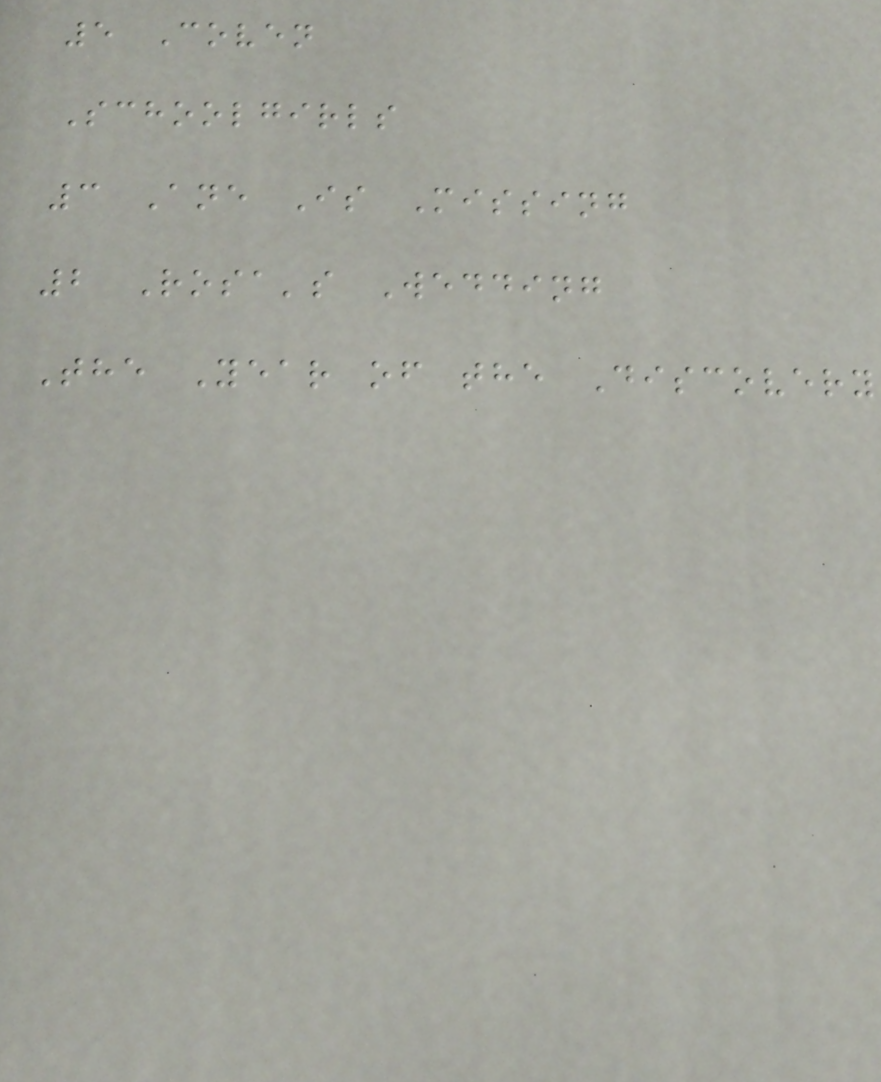5 Coven
Schoolgirls
3 Ane Is Missing
2 Rosa's Wedding
The Year of the Discovery
